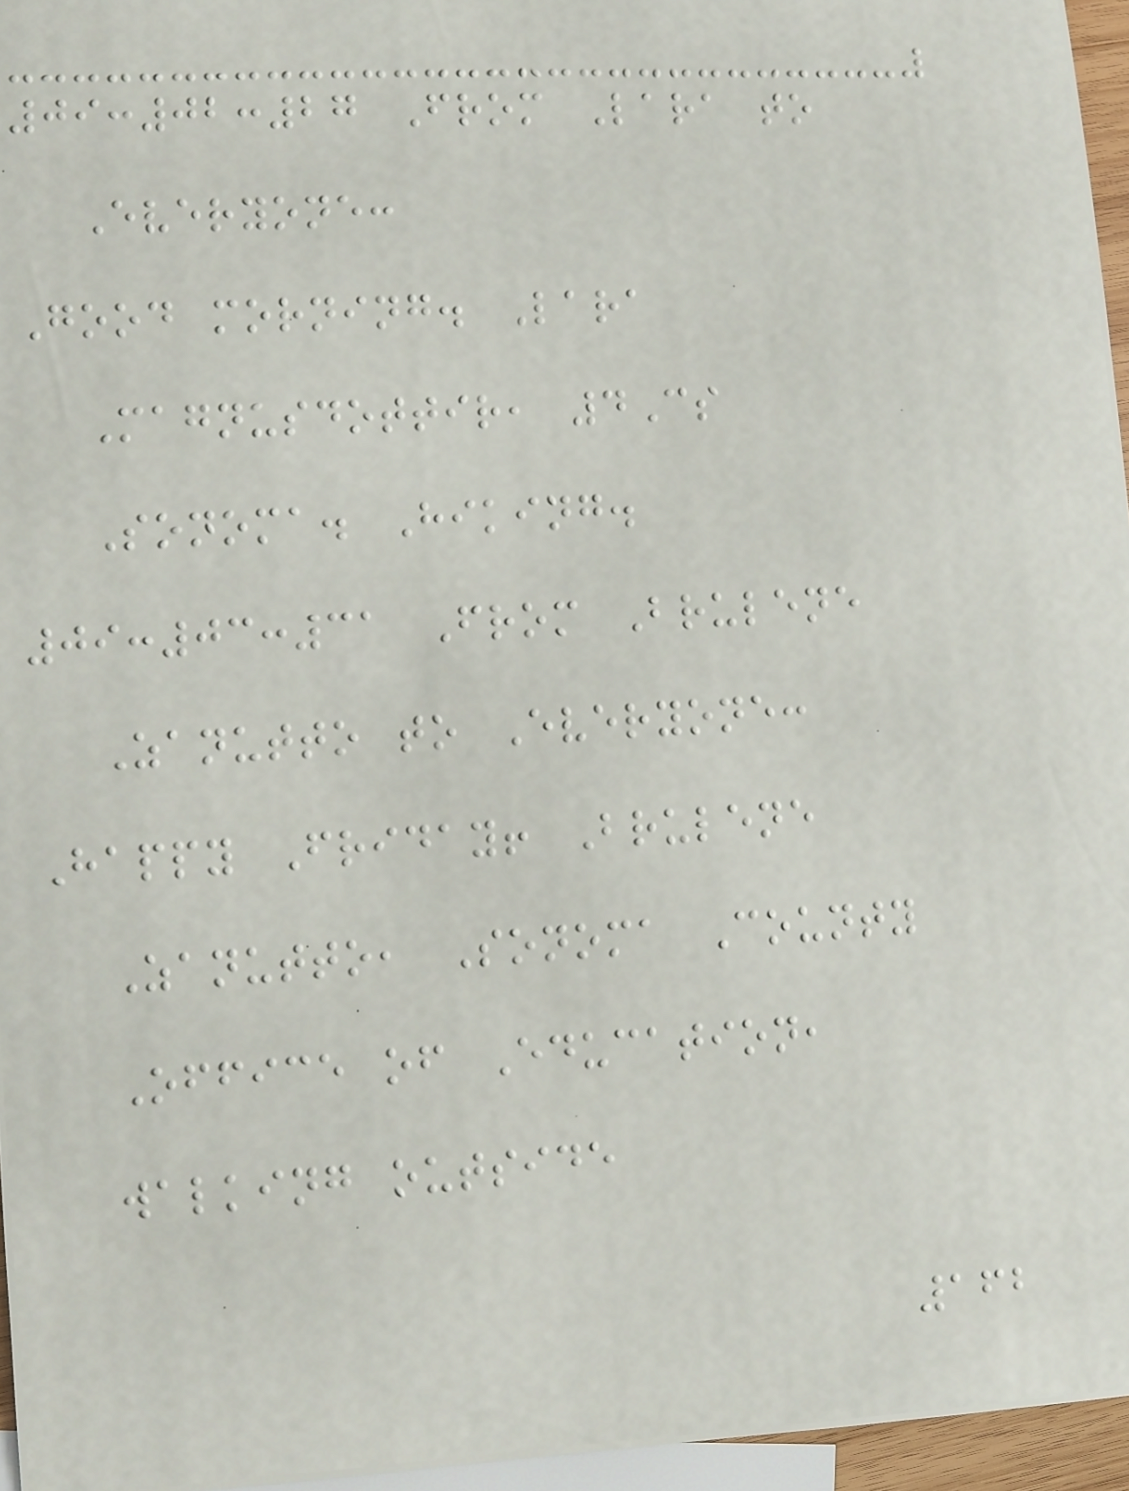09:02:27 From Lara to
Everyone:
Good morning. Lara
Magnusdottir, 4Cs
Sonoma. Hiking.
09:03:31 From Brulene
Zanutto to Everyone:
Happy Friday! Brulene
Zanutto, Sonoma County
Office of Education,
walking outside
162
